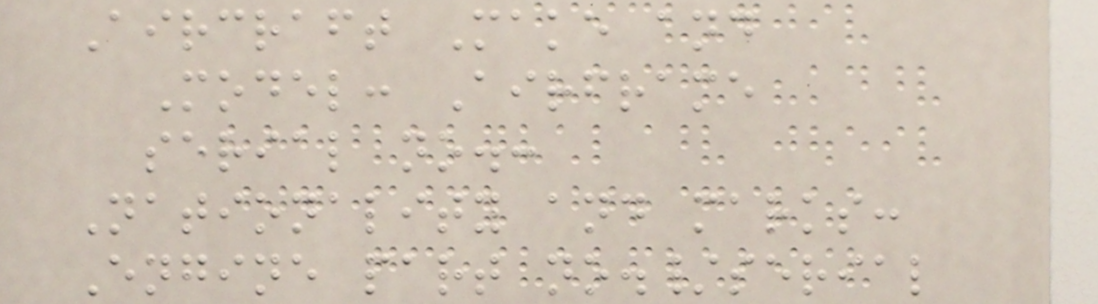Aircraft Make and
Model: Airframe
serial no.:
Nationality and marks:
Engine part no./serial
